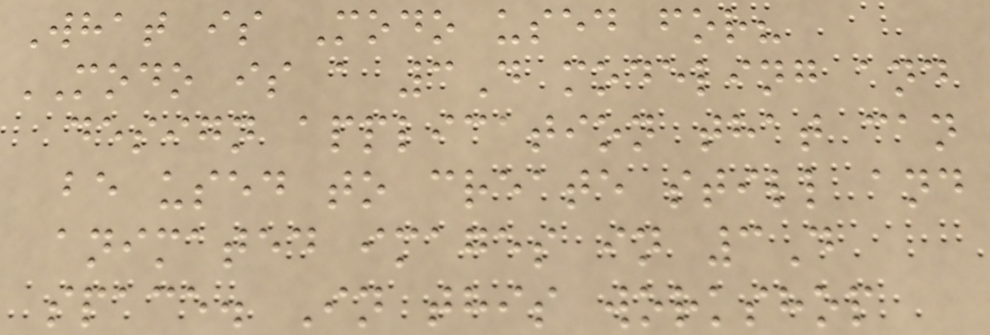What is Modo used for?
MODO is a 3D modeling and
design application that can
be used to create still and
animated images in 3D
space. In this workshop
